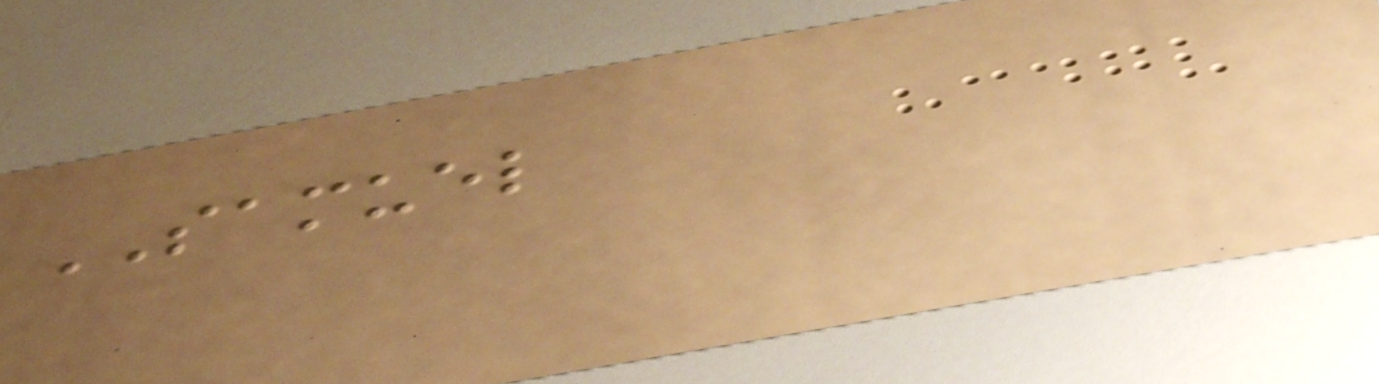SAMUEL
